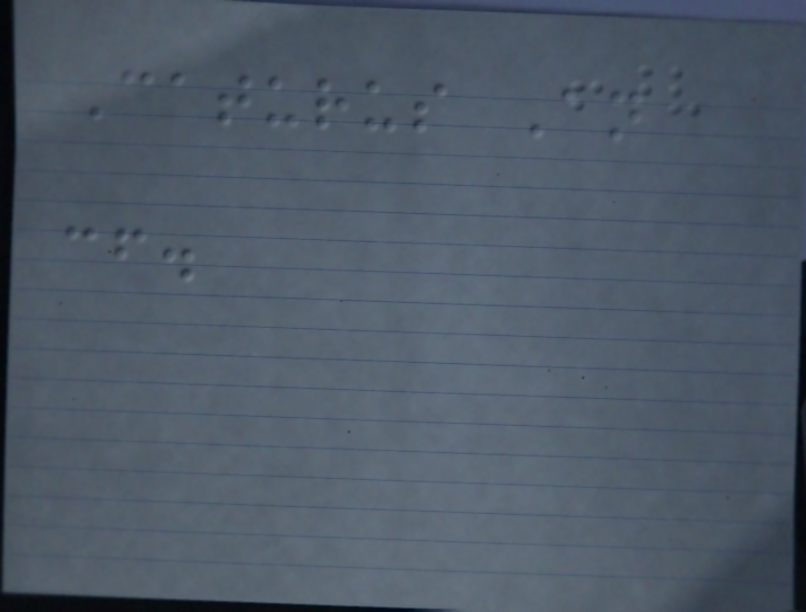Caturus An
cf.
